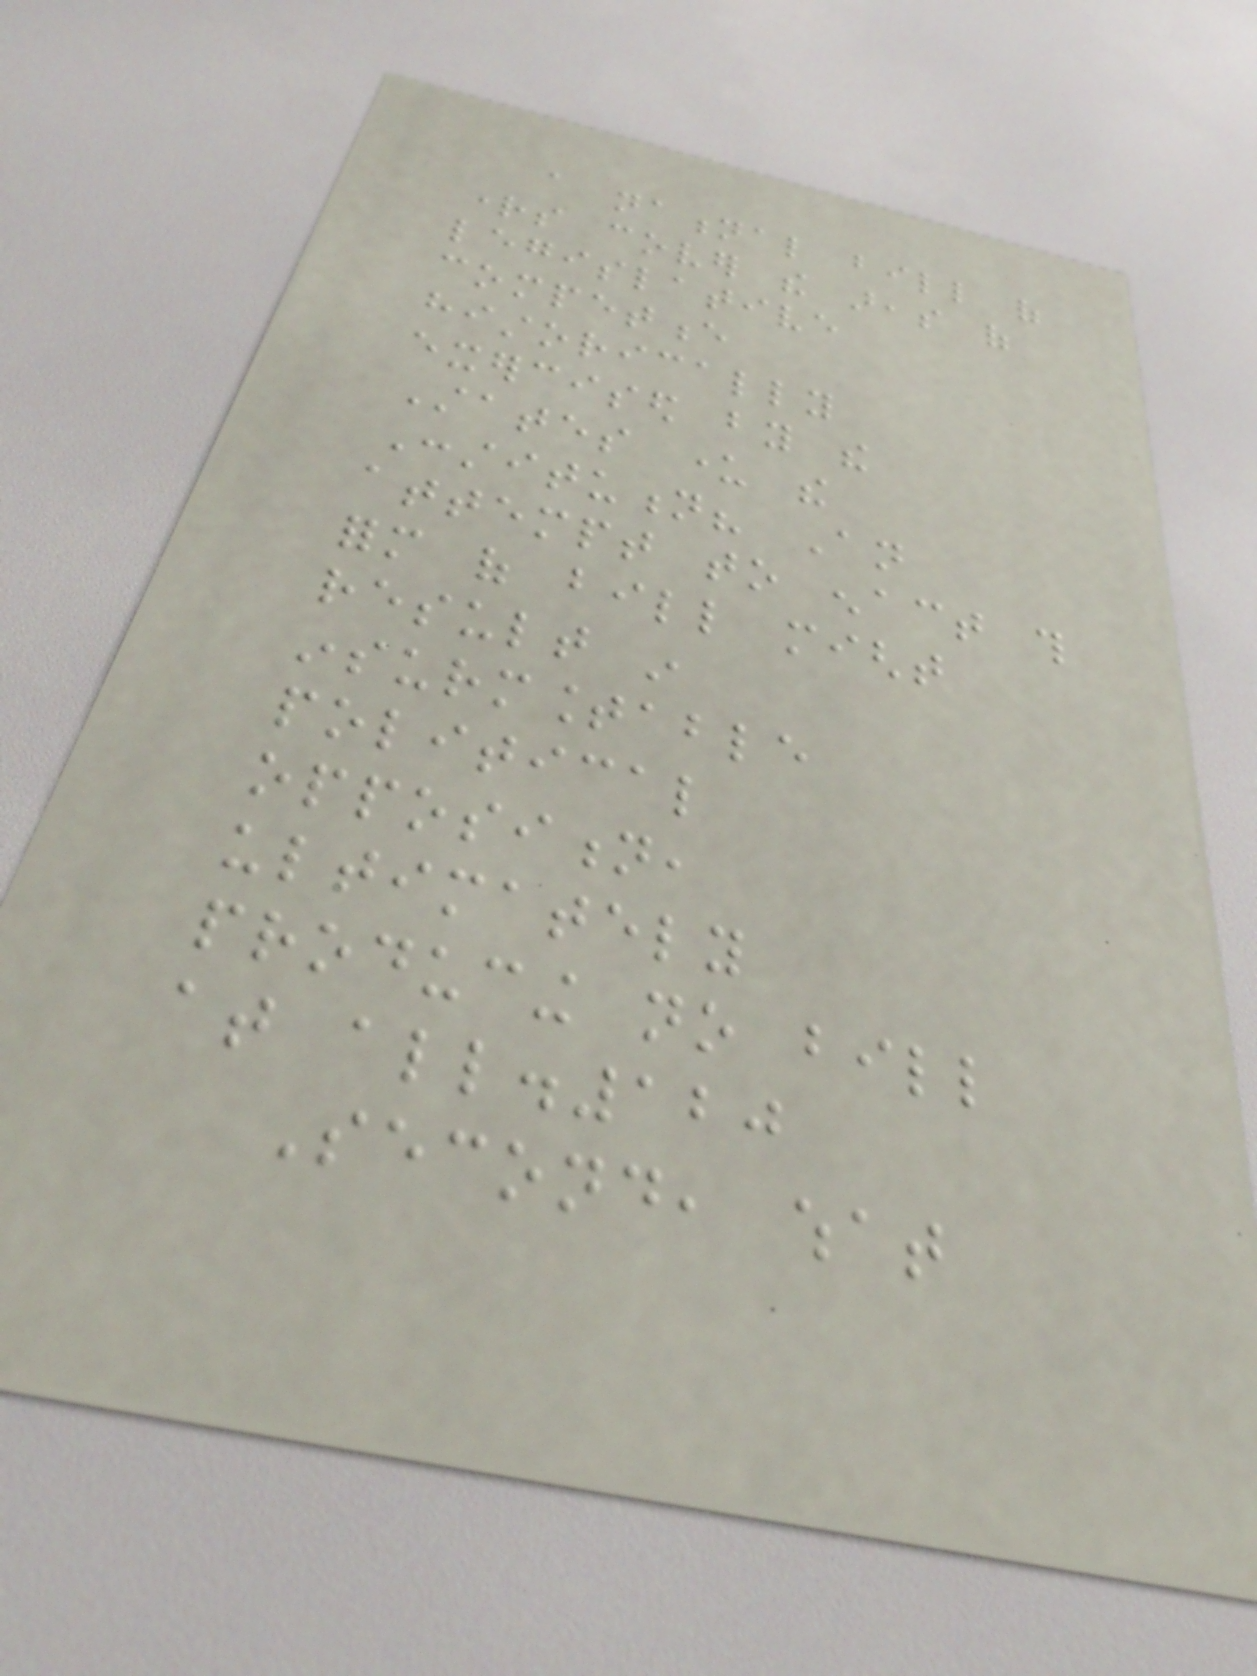a national bill of
rights cover the areas of
legislative
competence
historically
exercised by the
States under the
Constitution? An
attempt to enact this
form of bill might
result in
insurmountable
political
opposition,
ultimately
producing no bill
at all.120
Second, what
